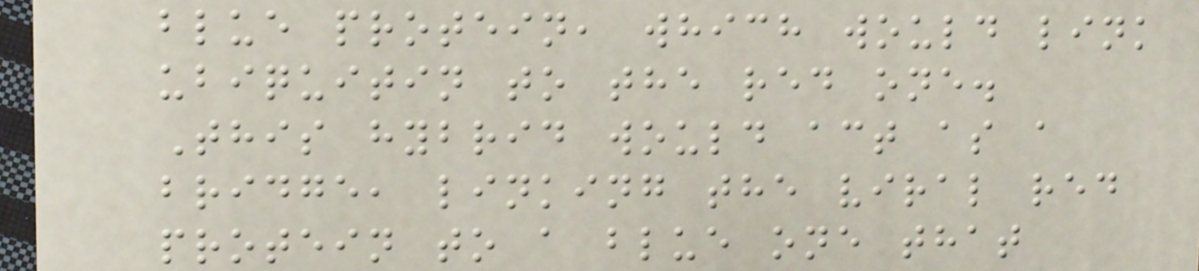blue protein, which would link
ubiquitin to the red one.
This hybrid would act as a
bridge, linking the viral red
protein to a blue one that
